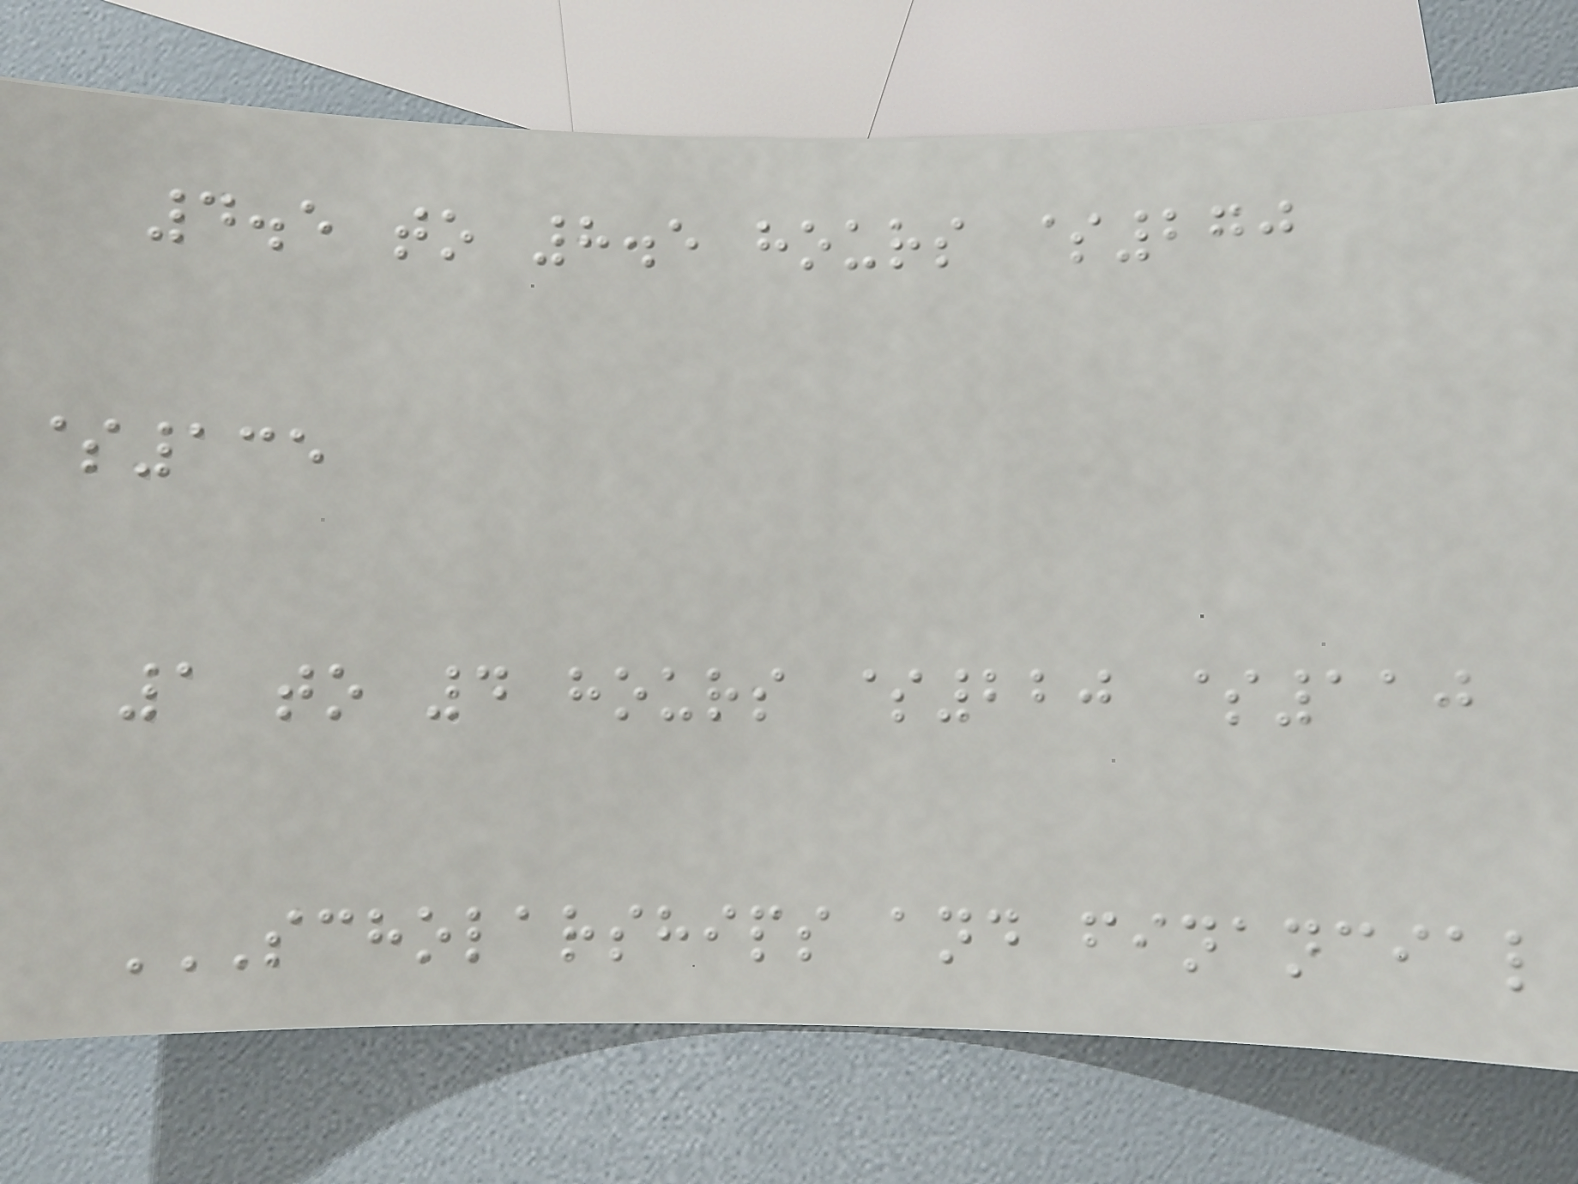4.5 to 8.5 hours $270
$135
1 to 4 hours $220 $110
SCHOLARSHIPS AND FINANCIAL
